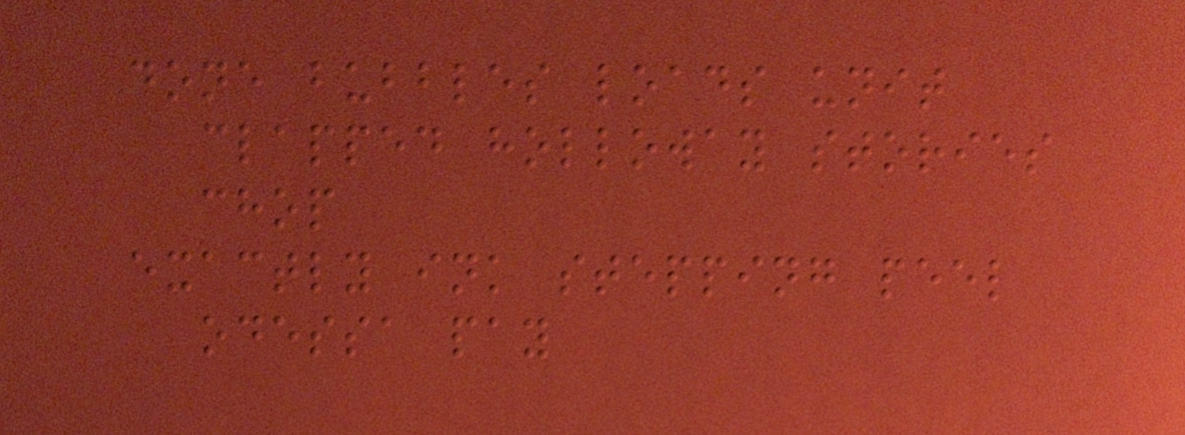done bubbles loads unit
clapped holloway stories
chop
exactly ink stepping peel
odessa pay
